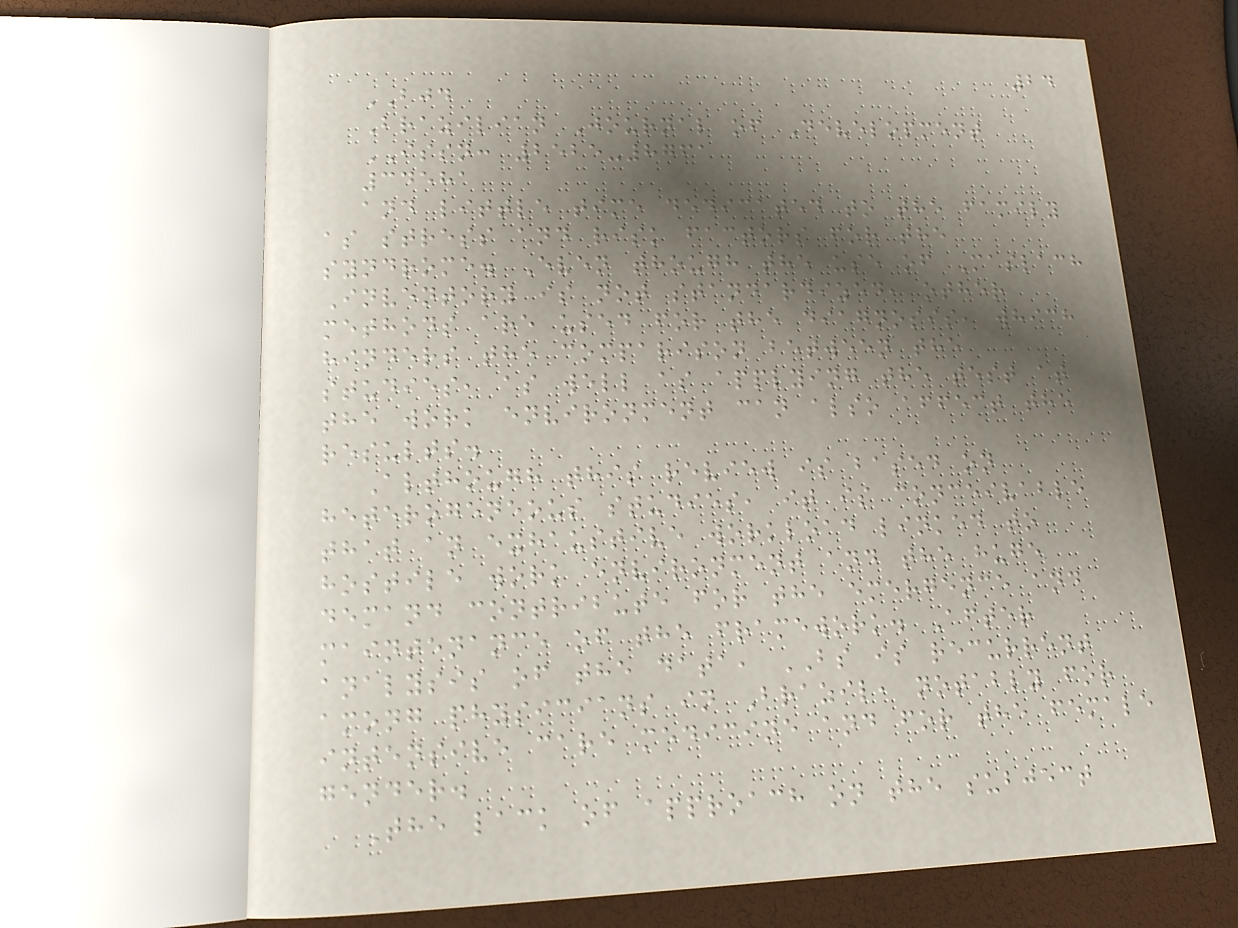24
BJD
Brazilian Journal of Development
ISSN: 2525-8761
34581
and little time dedicated to the family
as stress and risk factors for the
syndrome. Even though the use of Maslach
Inventory is not standardized, other
methods are used for the diagnosis, which
hinders the comparison between the
studies, as well as applying the test at
the work environment can also affect the
results.
Although this review is based on
heterogeneous studies, it is conceivable
that an exhaustive workload linked to
hostile work environment and the huge
demand contribute for the emergence and
maintenance of the framework. After
analysis of the data, BS is recurrent
among physicians in Brazil, notably for
intensive care medicine and for the female
gender.
The lack of approach on the subject
